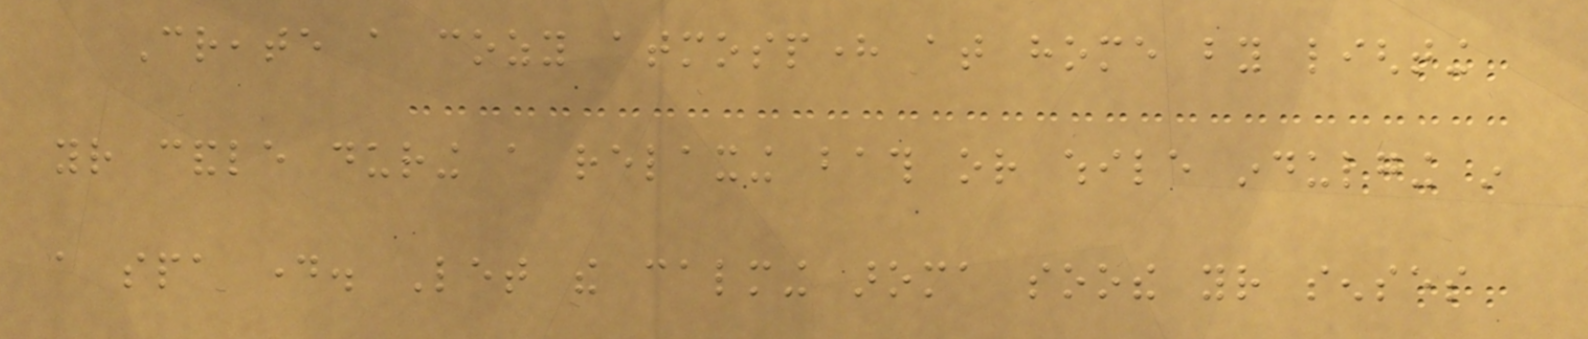Create a cozy atmosphere at home by lighting
your candle during a relaxing bath or while indulging in
a spa day. Let the calming aroma soothe your senses
